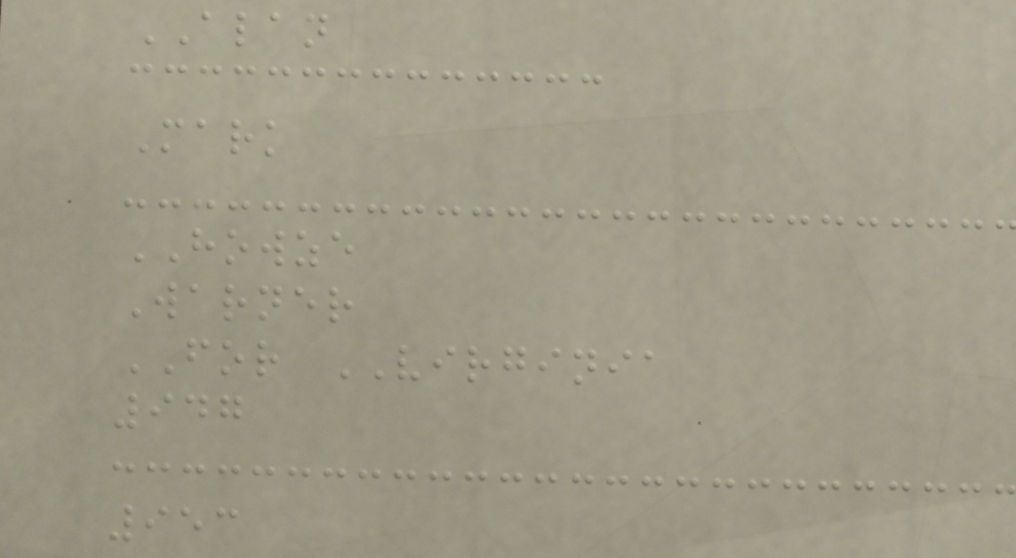ALAN
Mark
HOWZE
Warner
FOR VIRGINIA
947
953
